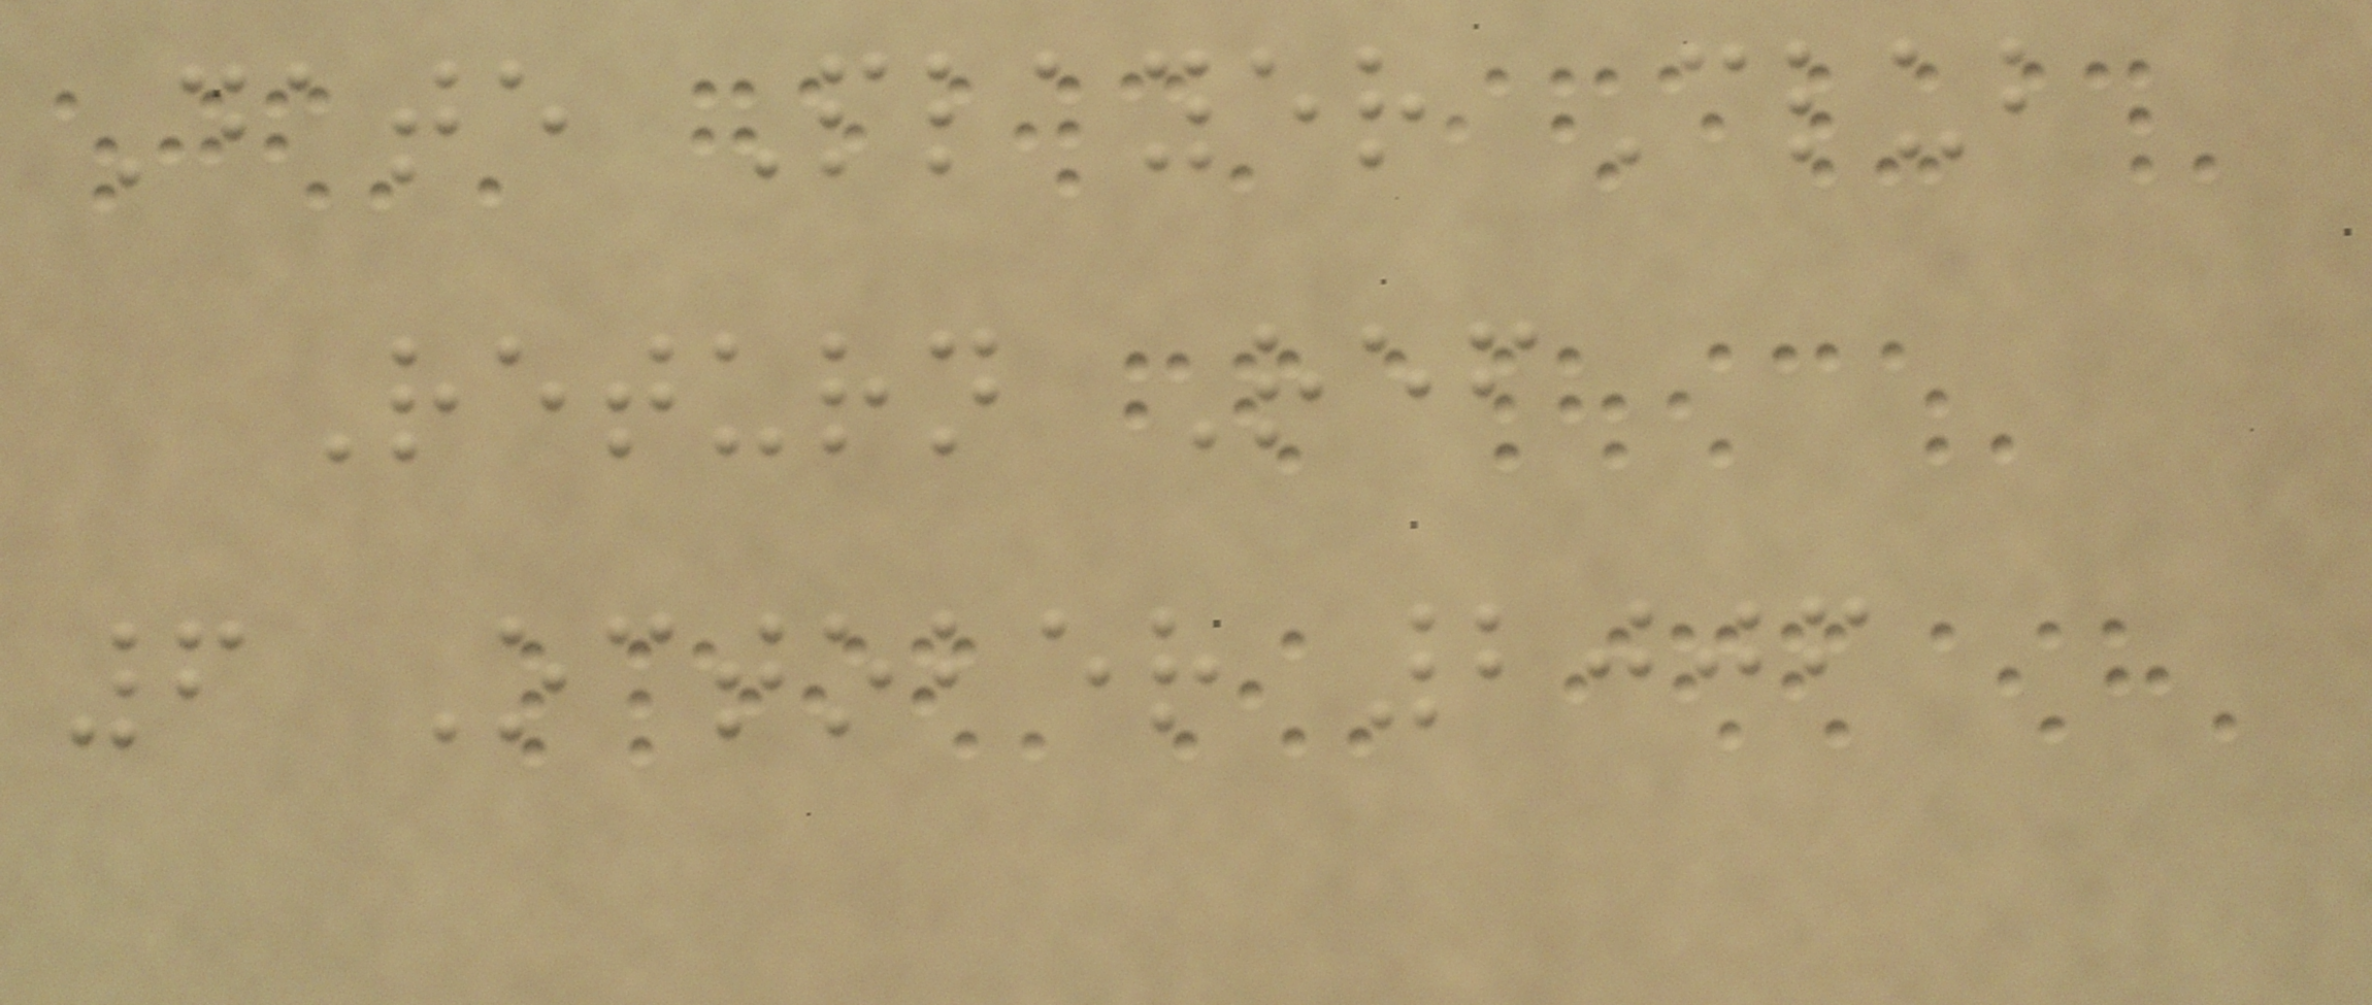Date Player Club
Return Ref
6 October 2006
